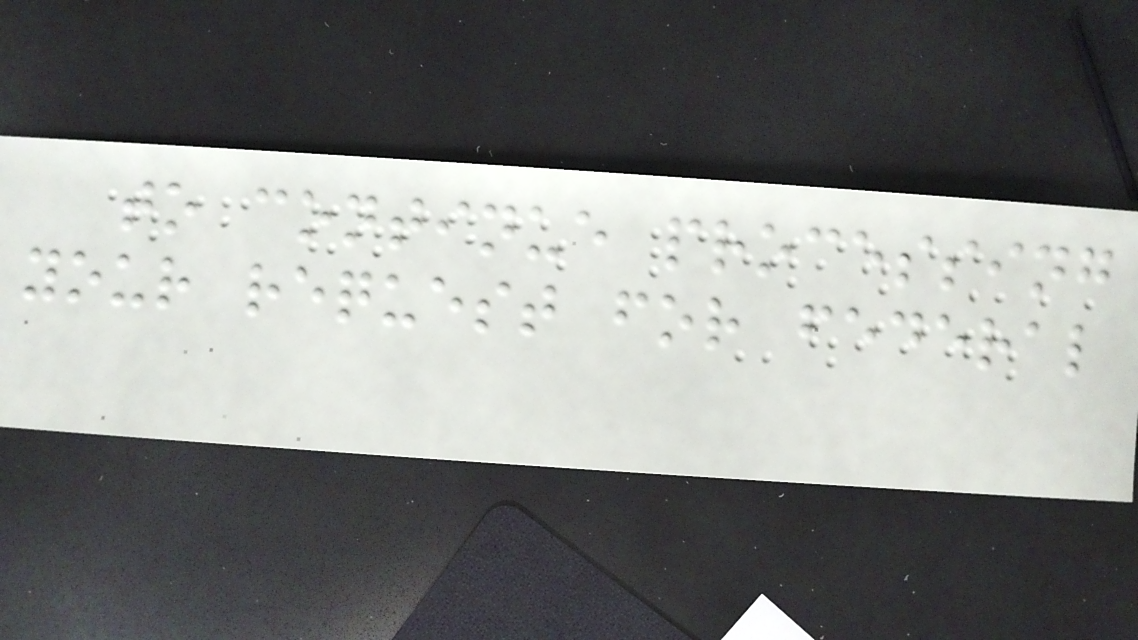to continue processing
your request for federal
